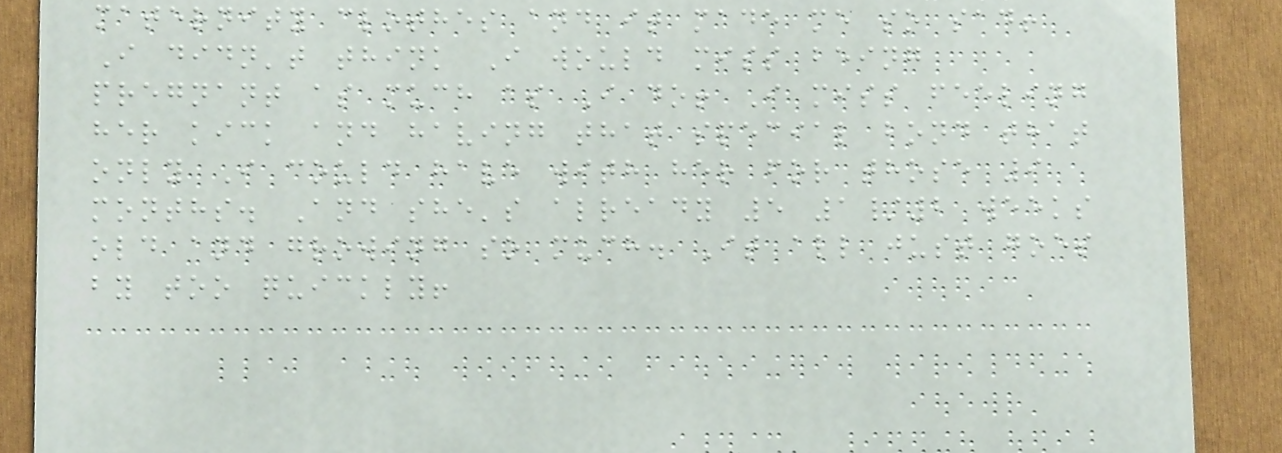maternity clothes and it made me so sad!
I didn't think I would miss being
pregnant as much as I do! I miss feeling
her kick and having that special bond that
only I could have with her for those 9
months. And she's already 5 1/2 weeks
old and growing so much. It all just goes
by too quickly!
